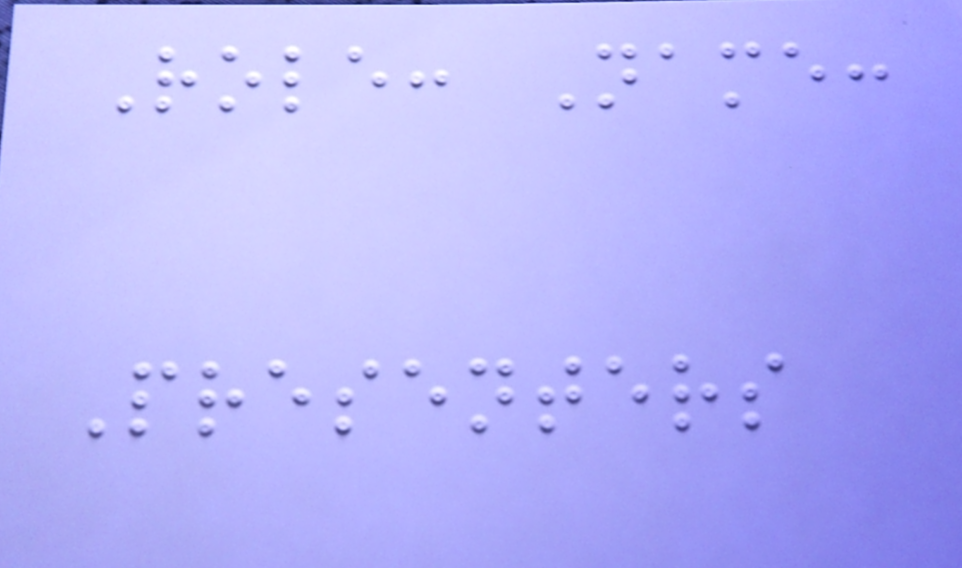Role: Name:
Presenters
